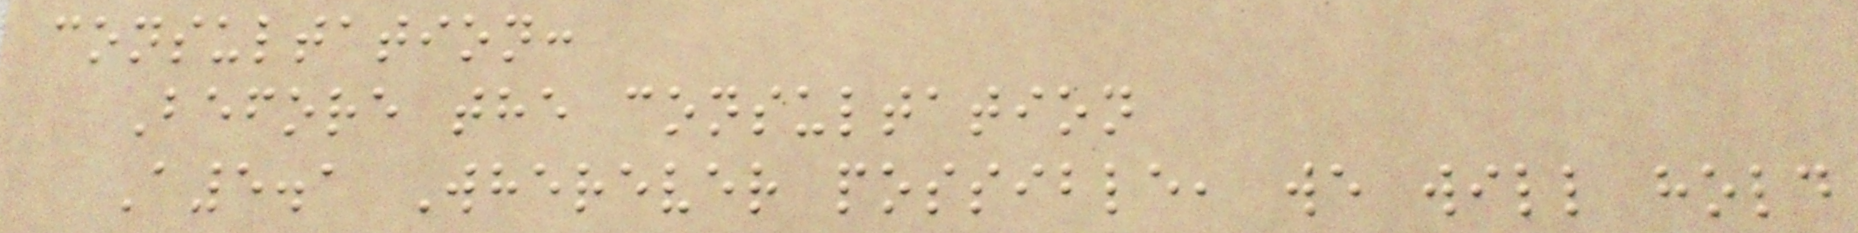consultation:
Before the consultation
A5.1 Wherever possible, we will hold
